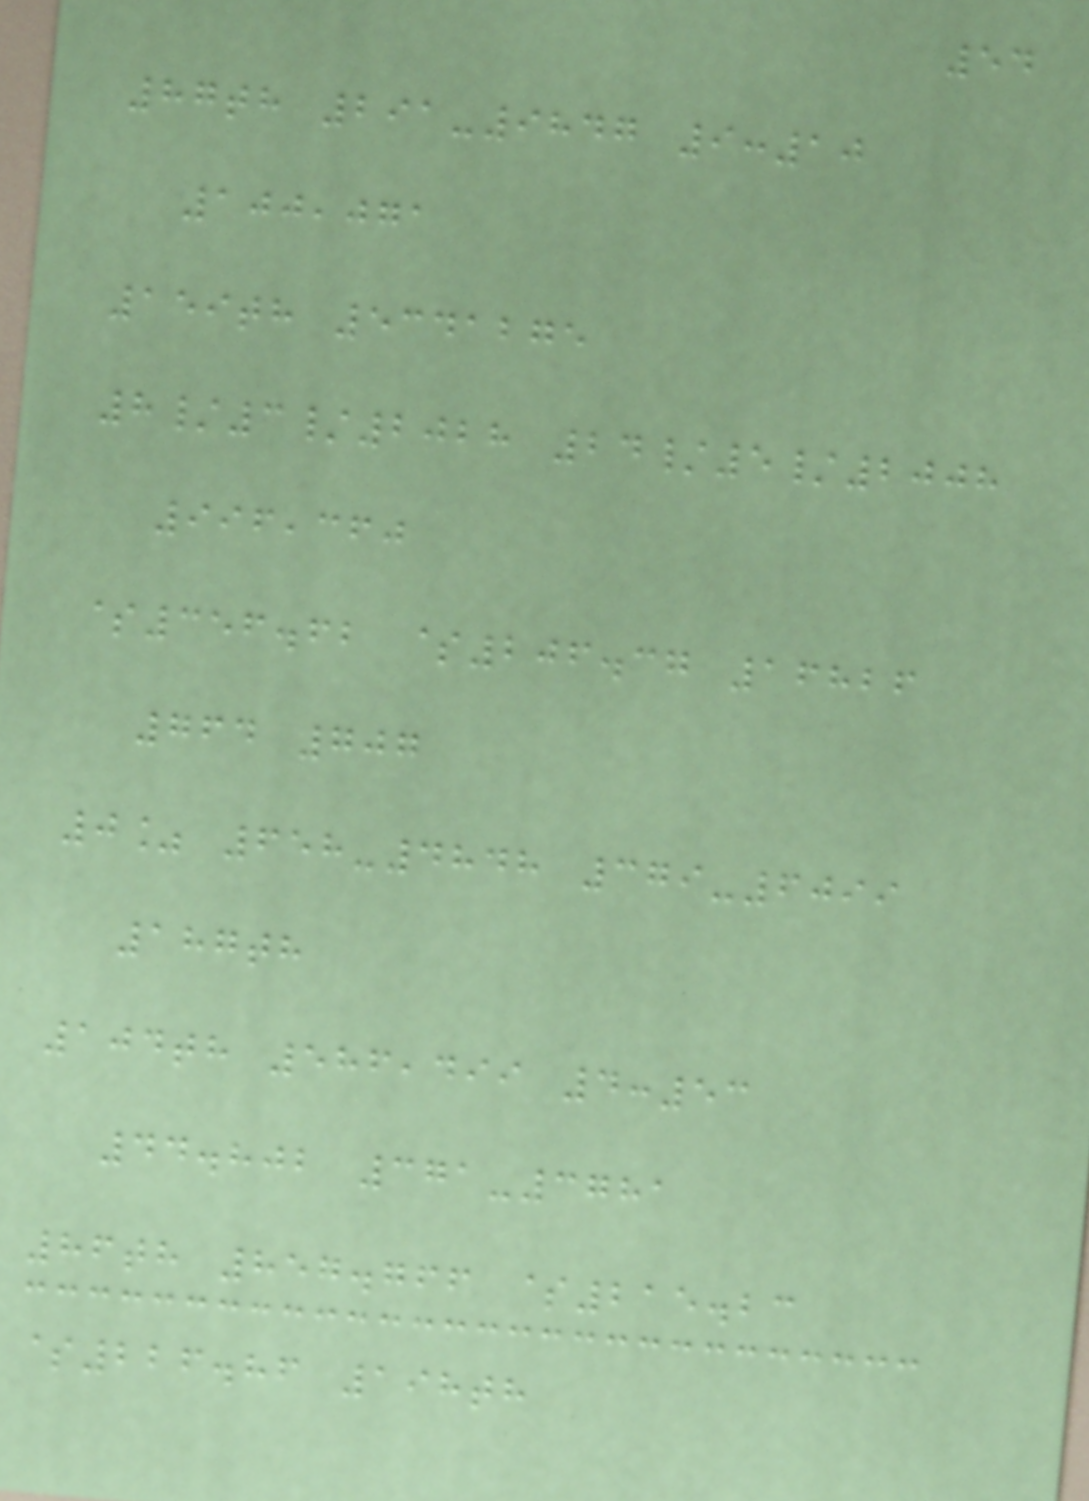54
87th 291-9847 9:10
100,071
159th 5341275
8/3/2028 24/5/2008
996,360
$356.62 $206.37 16826
764 707
0% 658-4848 379-6099
187th
104th 586,499 4:53
44.802 371-3781
86th 857.766 $215.23
$226.86 198th
